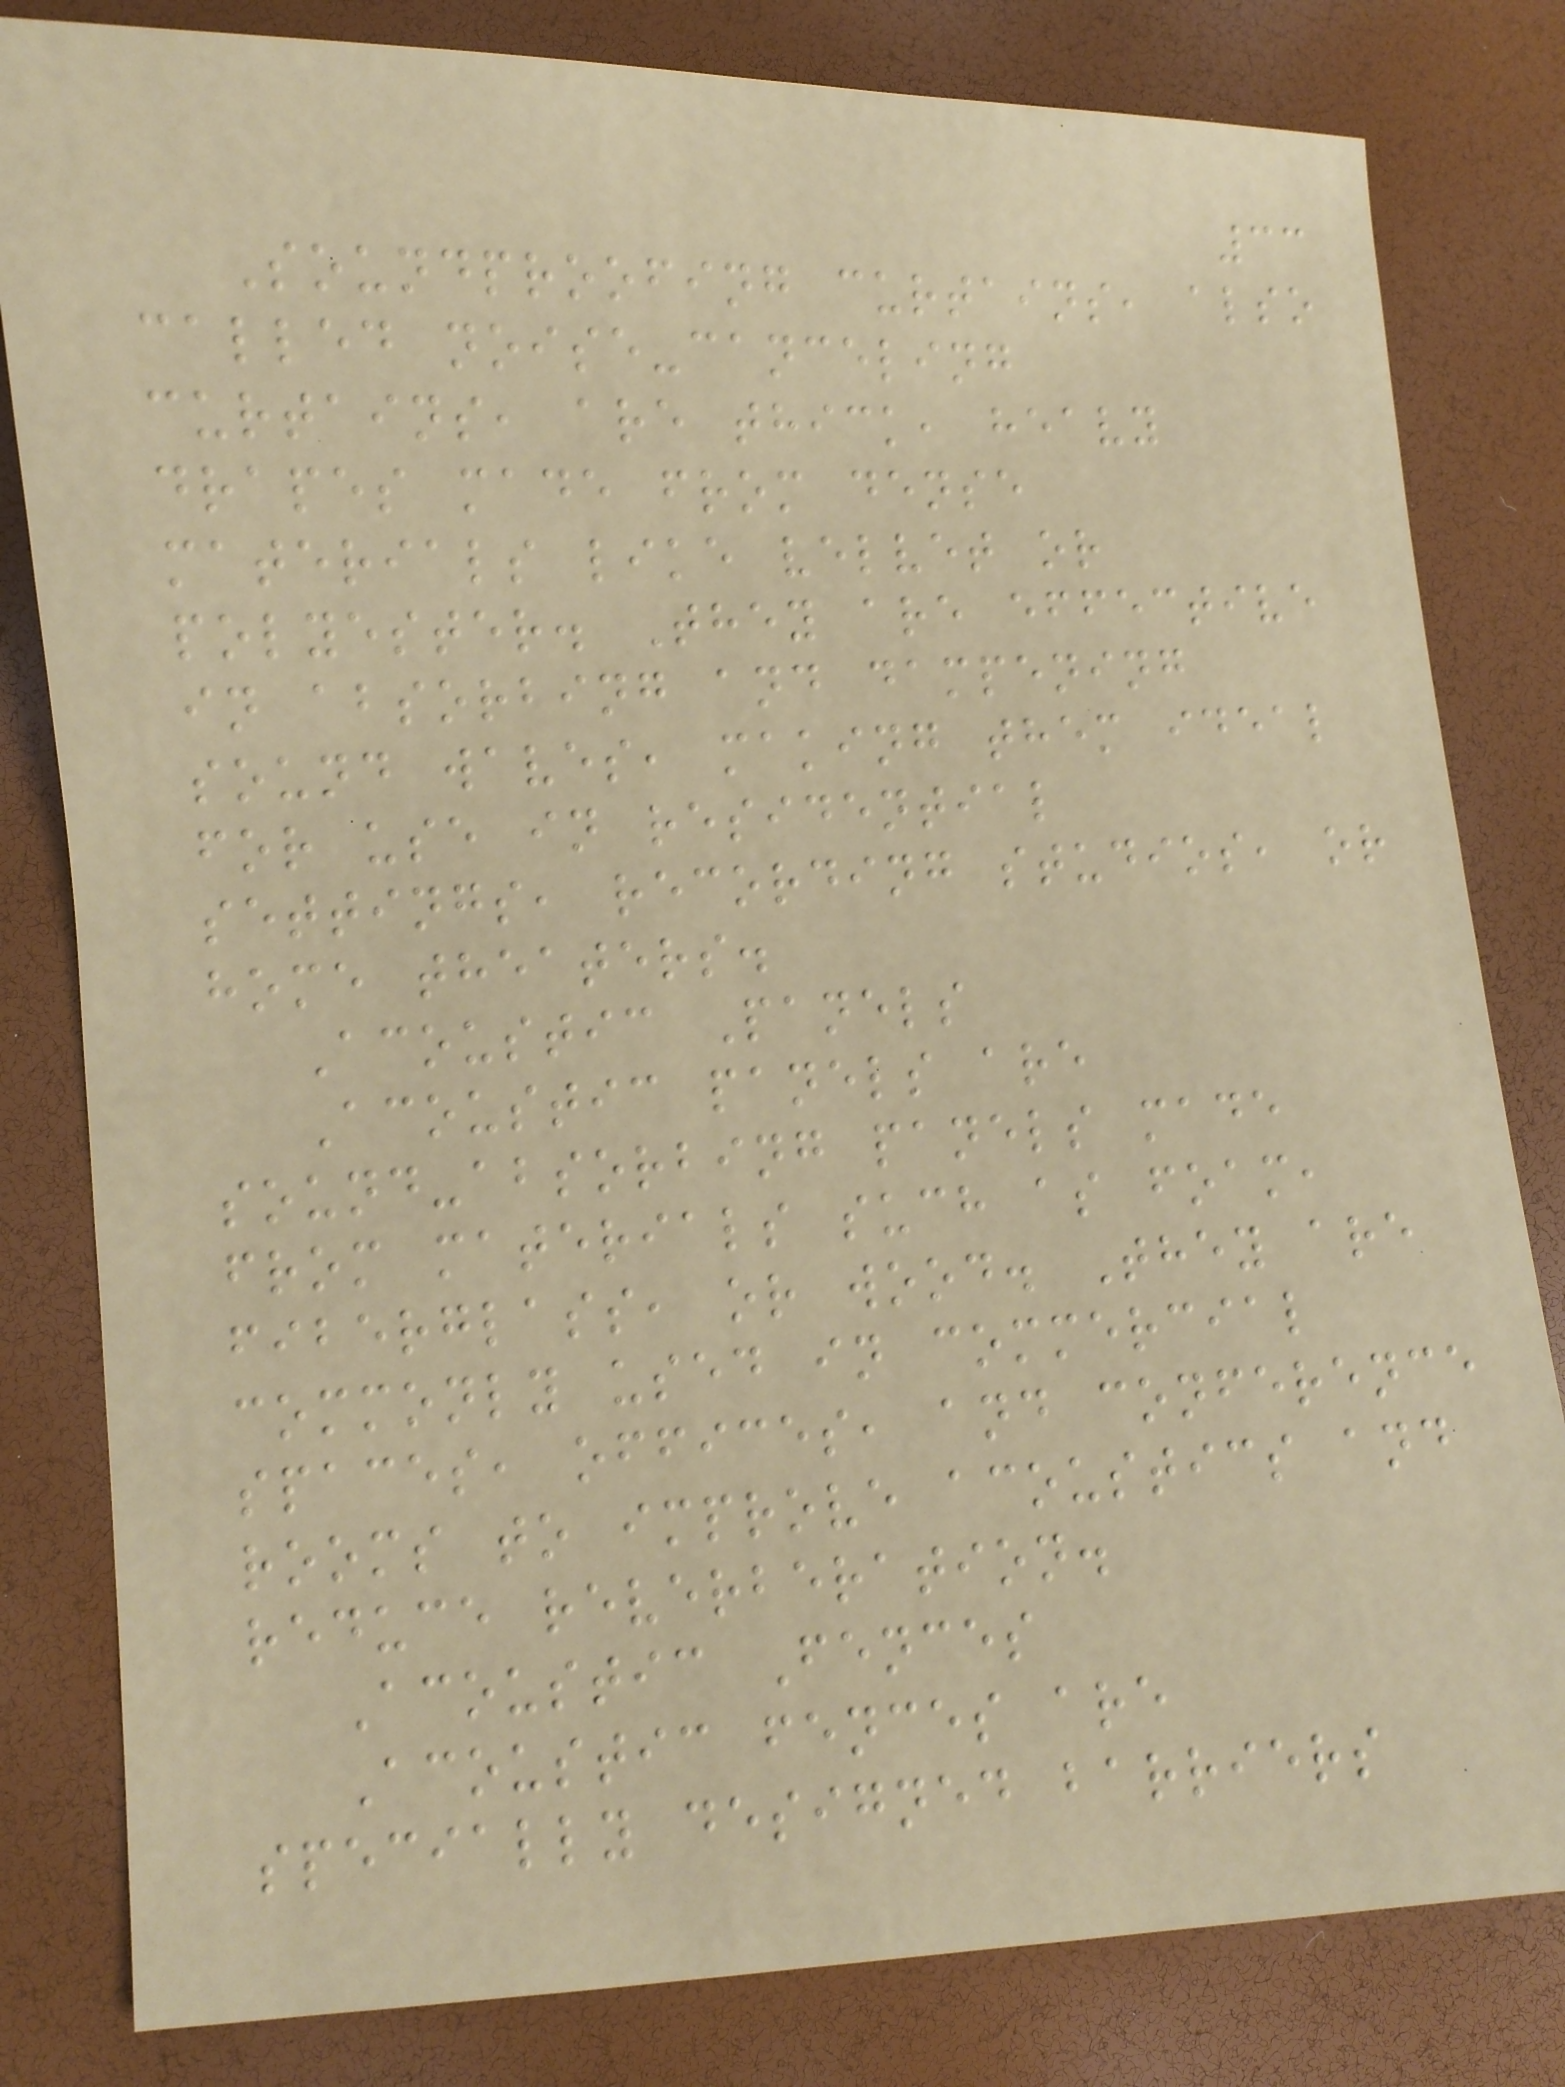33
Soundproofing curtains, also
called noise-canceling
curtains, are thick, heavy
drapes made from dense
materials like velvet or
polyester. They are effective
in absorbing and dampening
sound waves, making them ideal
for use in residential
settings, recording studios, or
home theaters.
Acoustic Panels
Acoustic panels are
sound-absorbing panels made
from materials such as foam,
fiberglass, or wood. They are
commonly used in commercial
spaces, offices, and conference
rooms to improve acoustics and
reduce reverberation.
Acoustic Fences
Acoustic fences are
specially designed barriers
